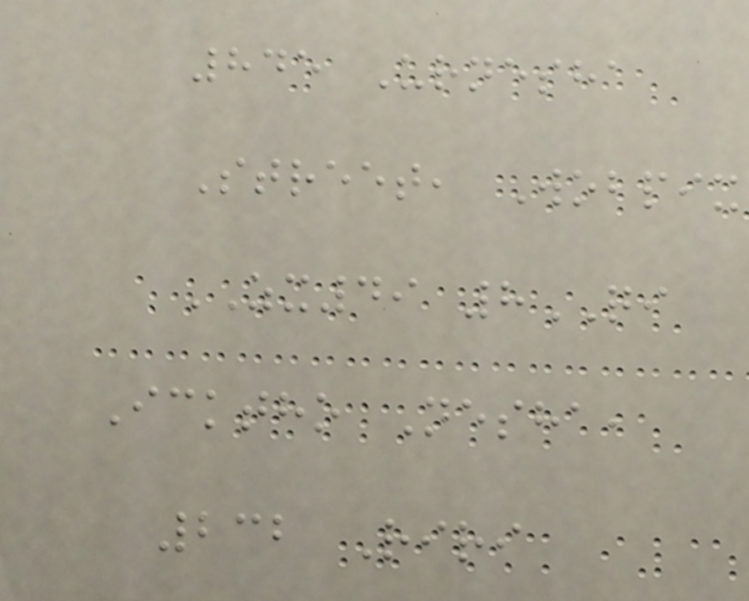845 Urnesha
Street, Wobpix
ZX49 8QI
Icktho Nesha,
232 Riri
